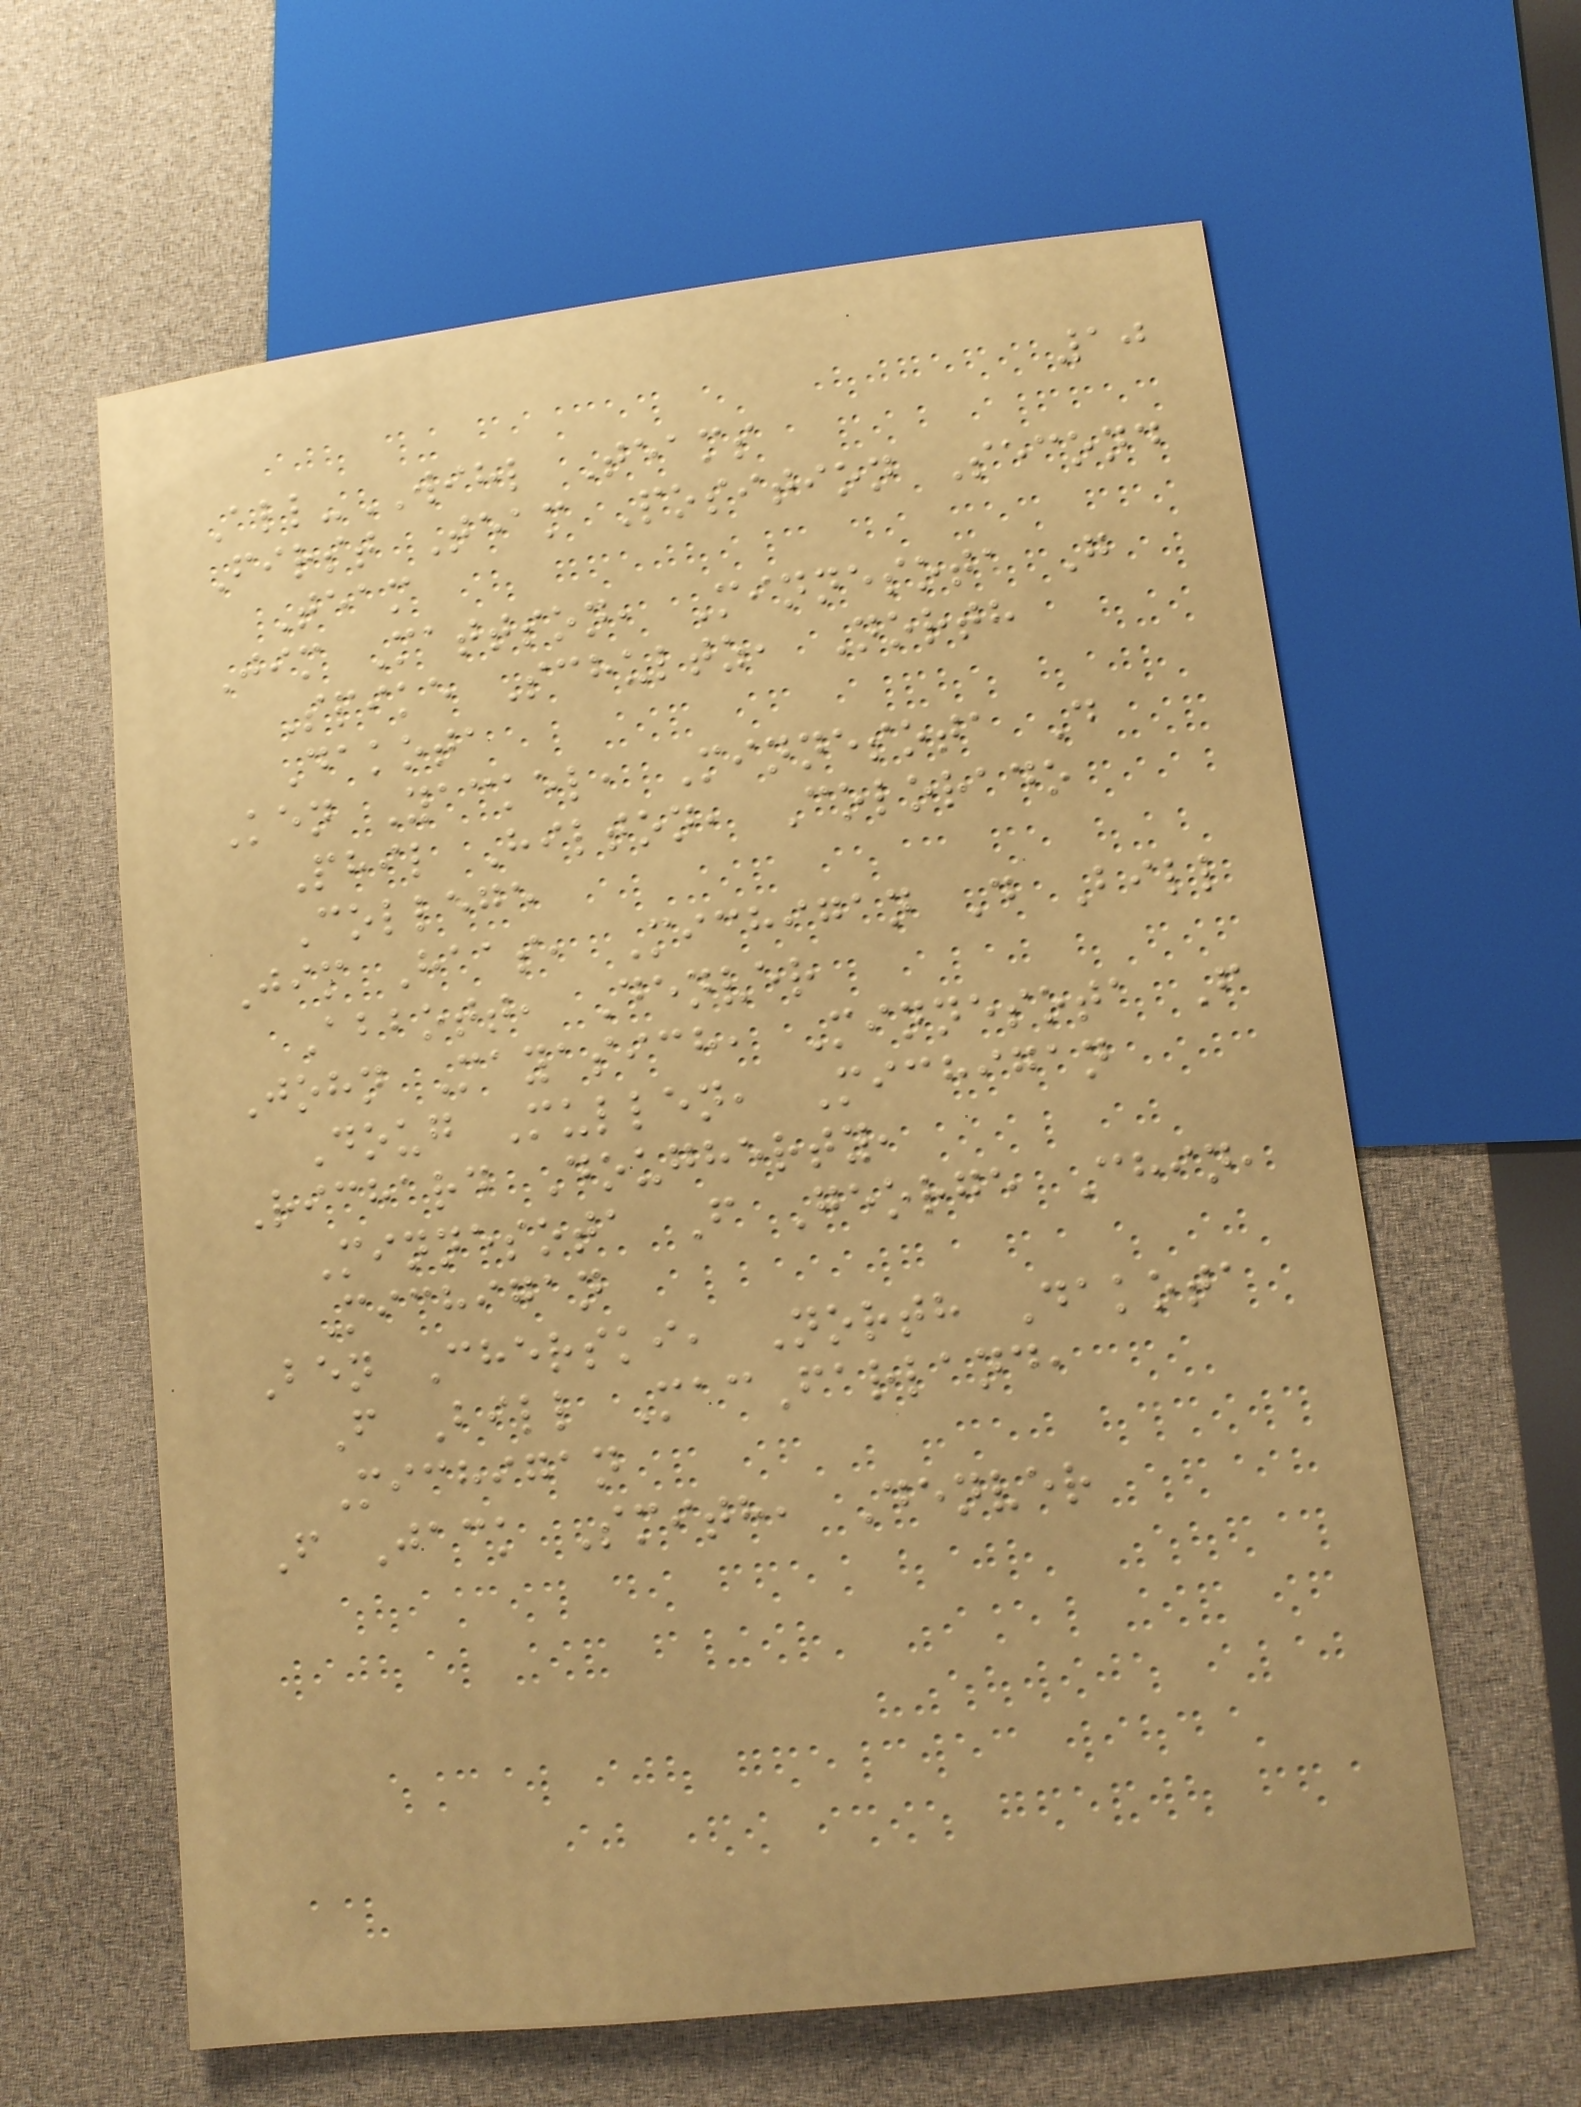10
All-WIHL Teams
First Team Position Second
Team
Jim Mattson, Minnesota G
Spike Schultz, North
Dakota
Ken Yackel, Minnesota D
Phil Hilton, Colorado
College
Jim Haas, Michigan D Bill
Abbott, Denver
John Mayasich, Minnesota F
Doug Mullen, Michigan
Richard Dougherty,
Minnesota F George Chin,
Michigan
Ben Cherski, North Dakota
F Bill MacFarland,
Michigan
F Jack Smith, Denver
